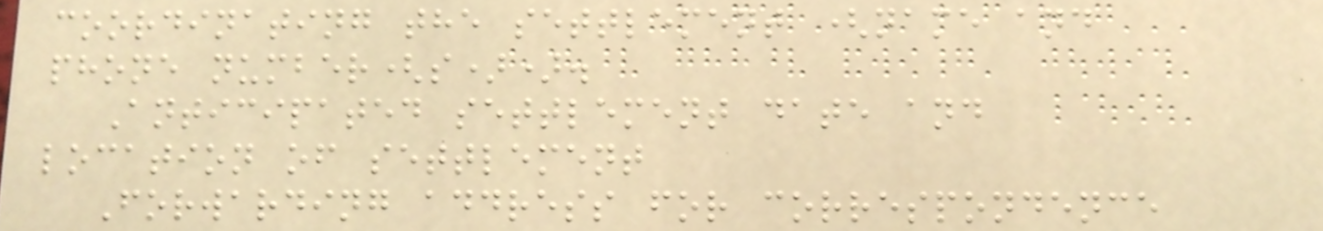coordinating the settlement (name and
phone number(s)).
Anticipated settlement date and
location of settlement
Forwarding address for correspondence
